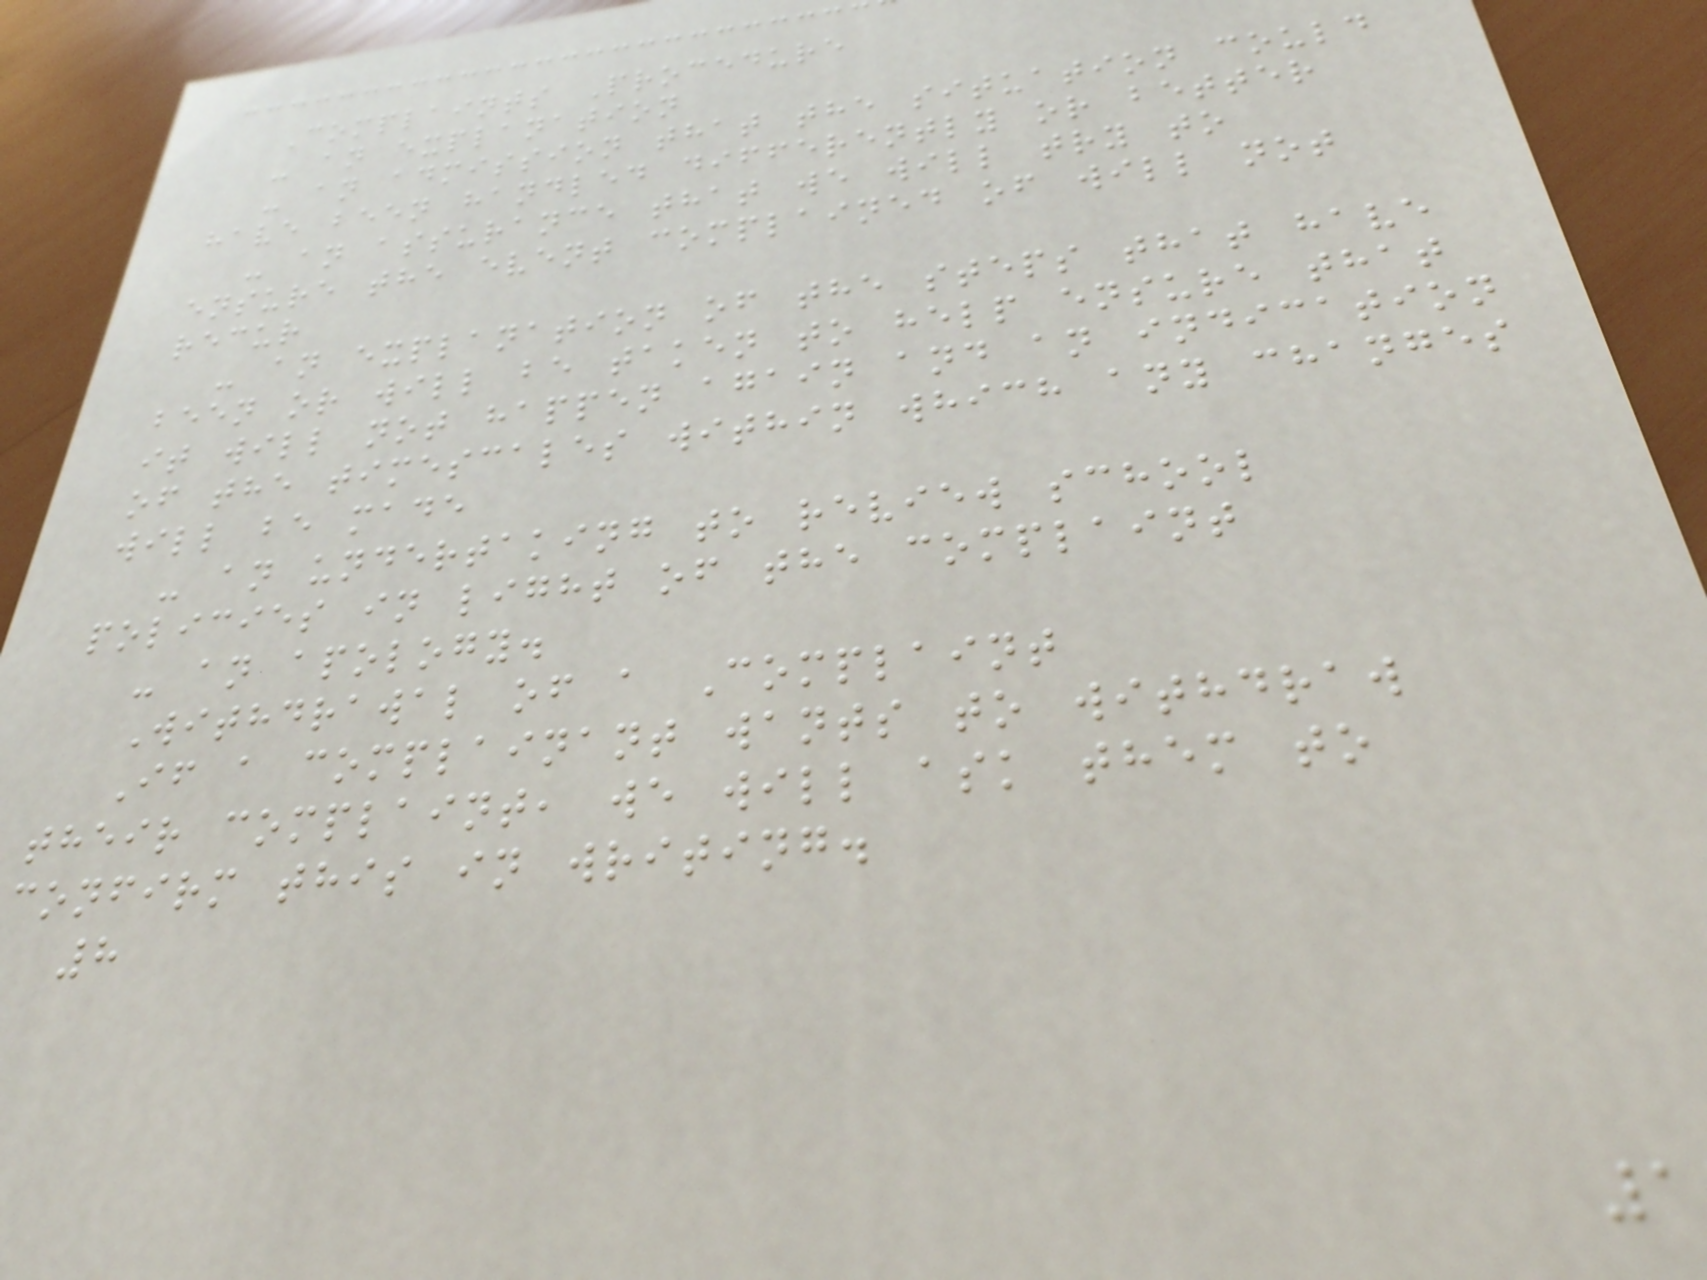Complaints Procedure
- an explanation
- an admission that the situation could
have been handled differently or better
- an assurance that we will try to
ensure the event complained of will not
recur
- an explanation of the steps that have
been or will be taken to help ensure that
it will not happen again and an indication
of the timescales within which any changes
will be made
- an undertaking to review school
policies in light of the complaint
- an apology.
Withdrawal of a Complaint
If a complainant wants to withdraw
their complaint, we will ask them to
confirm this in writing.
8
